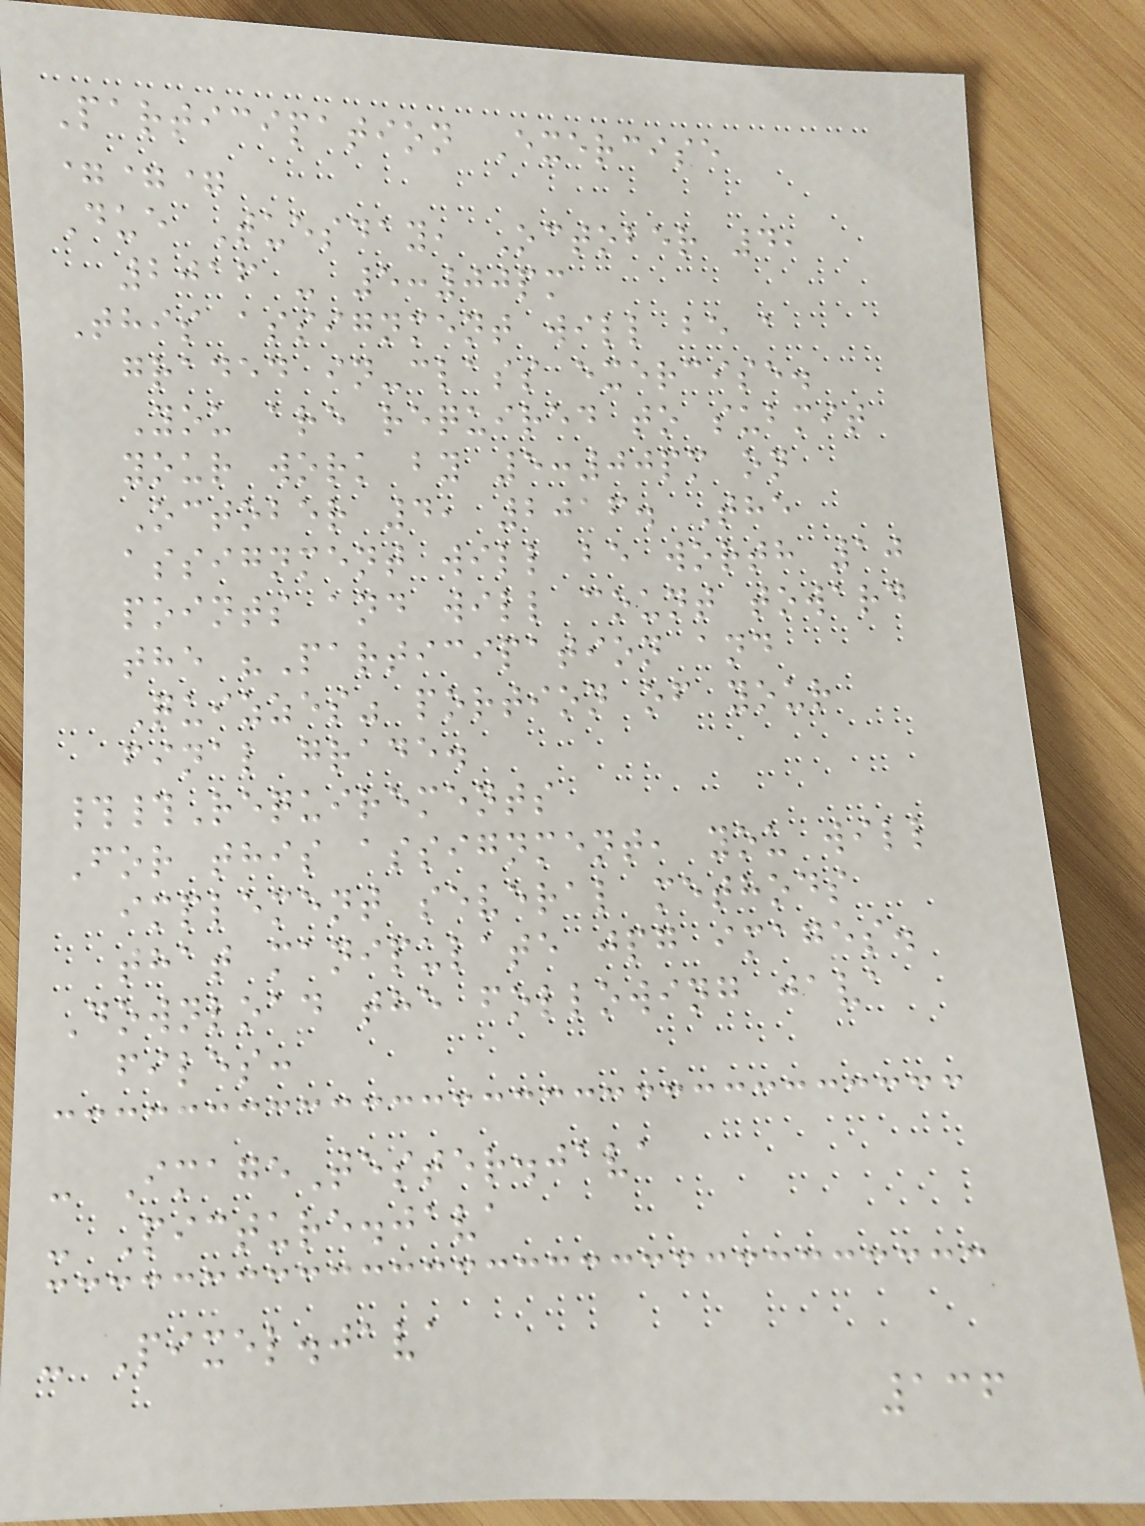Participation Exercise
===
Due Tuesday, October 4,
2016 - 5:00pm
This assignment will be a
graded in-class exercise.
You are required to submit
your work by 5:00pm on
October 4, 2016. The
assignment will be worth 10
points and will count toward
the "Participation and
Quizzes" portion of your
final grade.
##Requirements
For this assignment, you will
implement several methods
that manipulate jpg images.
Download the following java
files:
- ImageTester.java
- Picture.java
- Pixel.java
136
